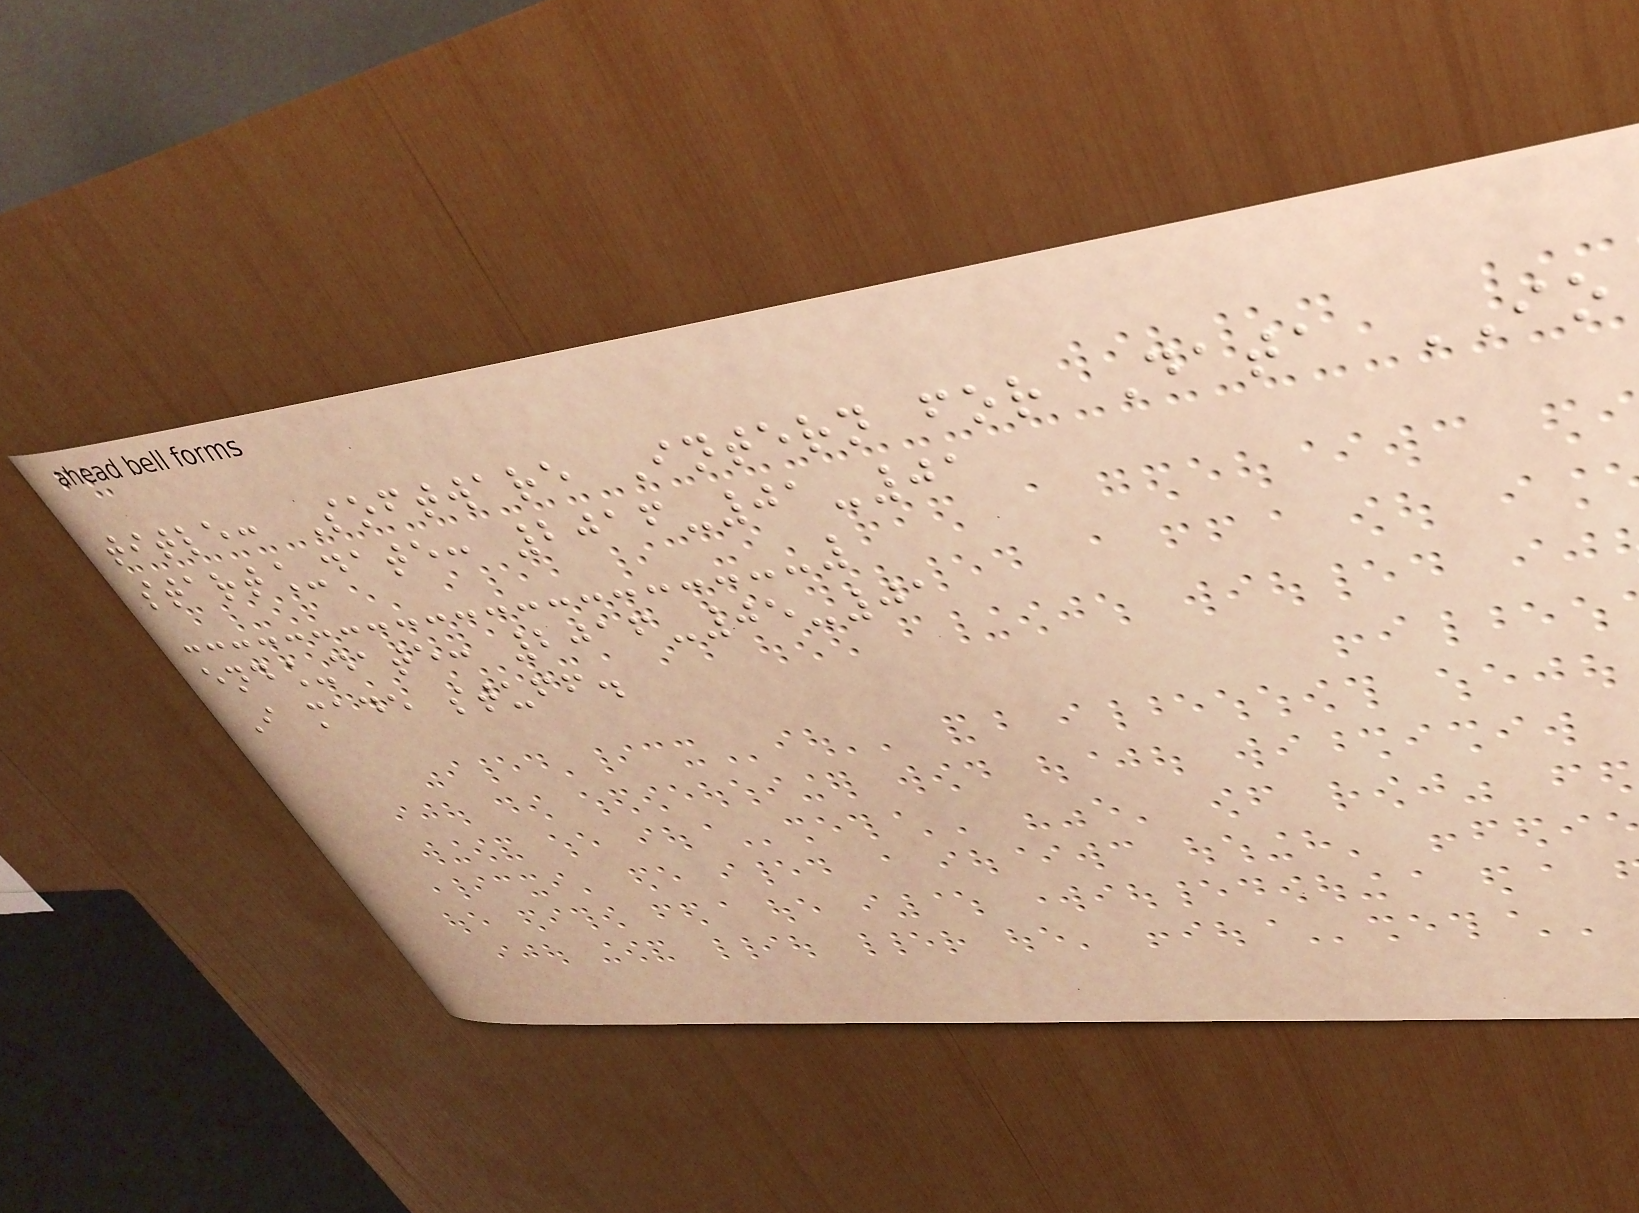title: Software Intern for Data IO
start_date: 2016-01-01
end_date: 2016-05-01
I made stuff.
